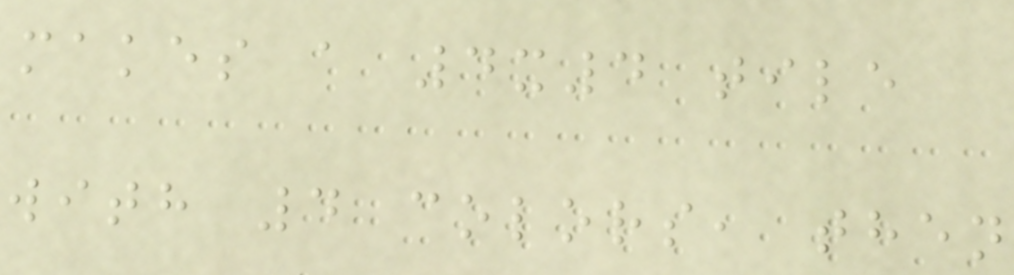makes a 4x4 tile
with 4 colors, then
